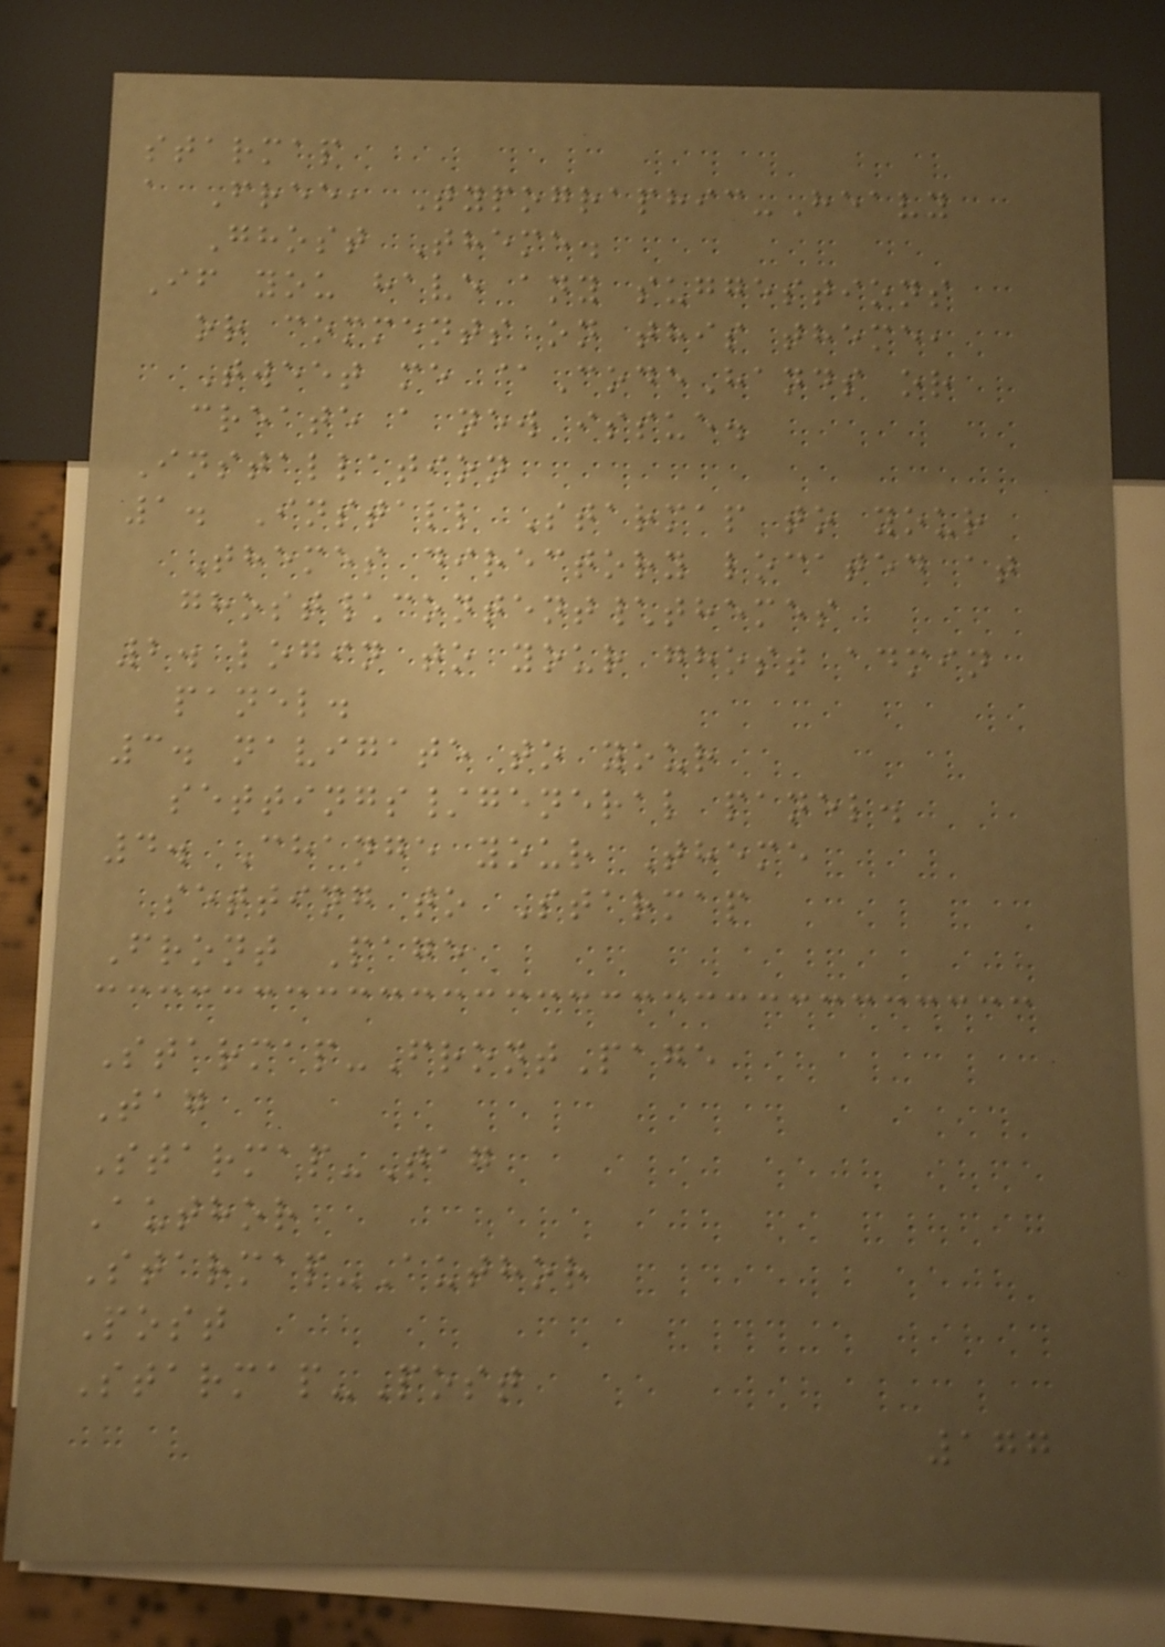starmap
a Free, Typographic-Heavy
Ghost Theme.
If you have any suggestions
or comments on this theme,
Tweet me @CodeHands or
create a new issue.
Installation
1. Install Starmap to your
Themes directory located at
ghost\content\themes
2. login to your ghost admin
panel.
3. navigate to your
settings/general panel.
4. Change your Theme
setting to Starmap
Front Page
Starmap-FrontPage
Tag
Starmap-Tag
Author
Starmap-Author
Post
Starmap-Post
177
